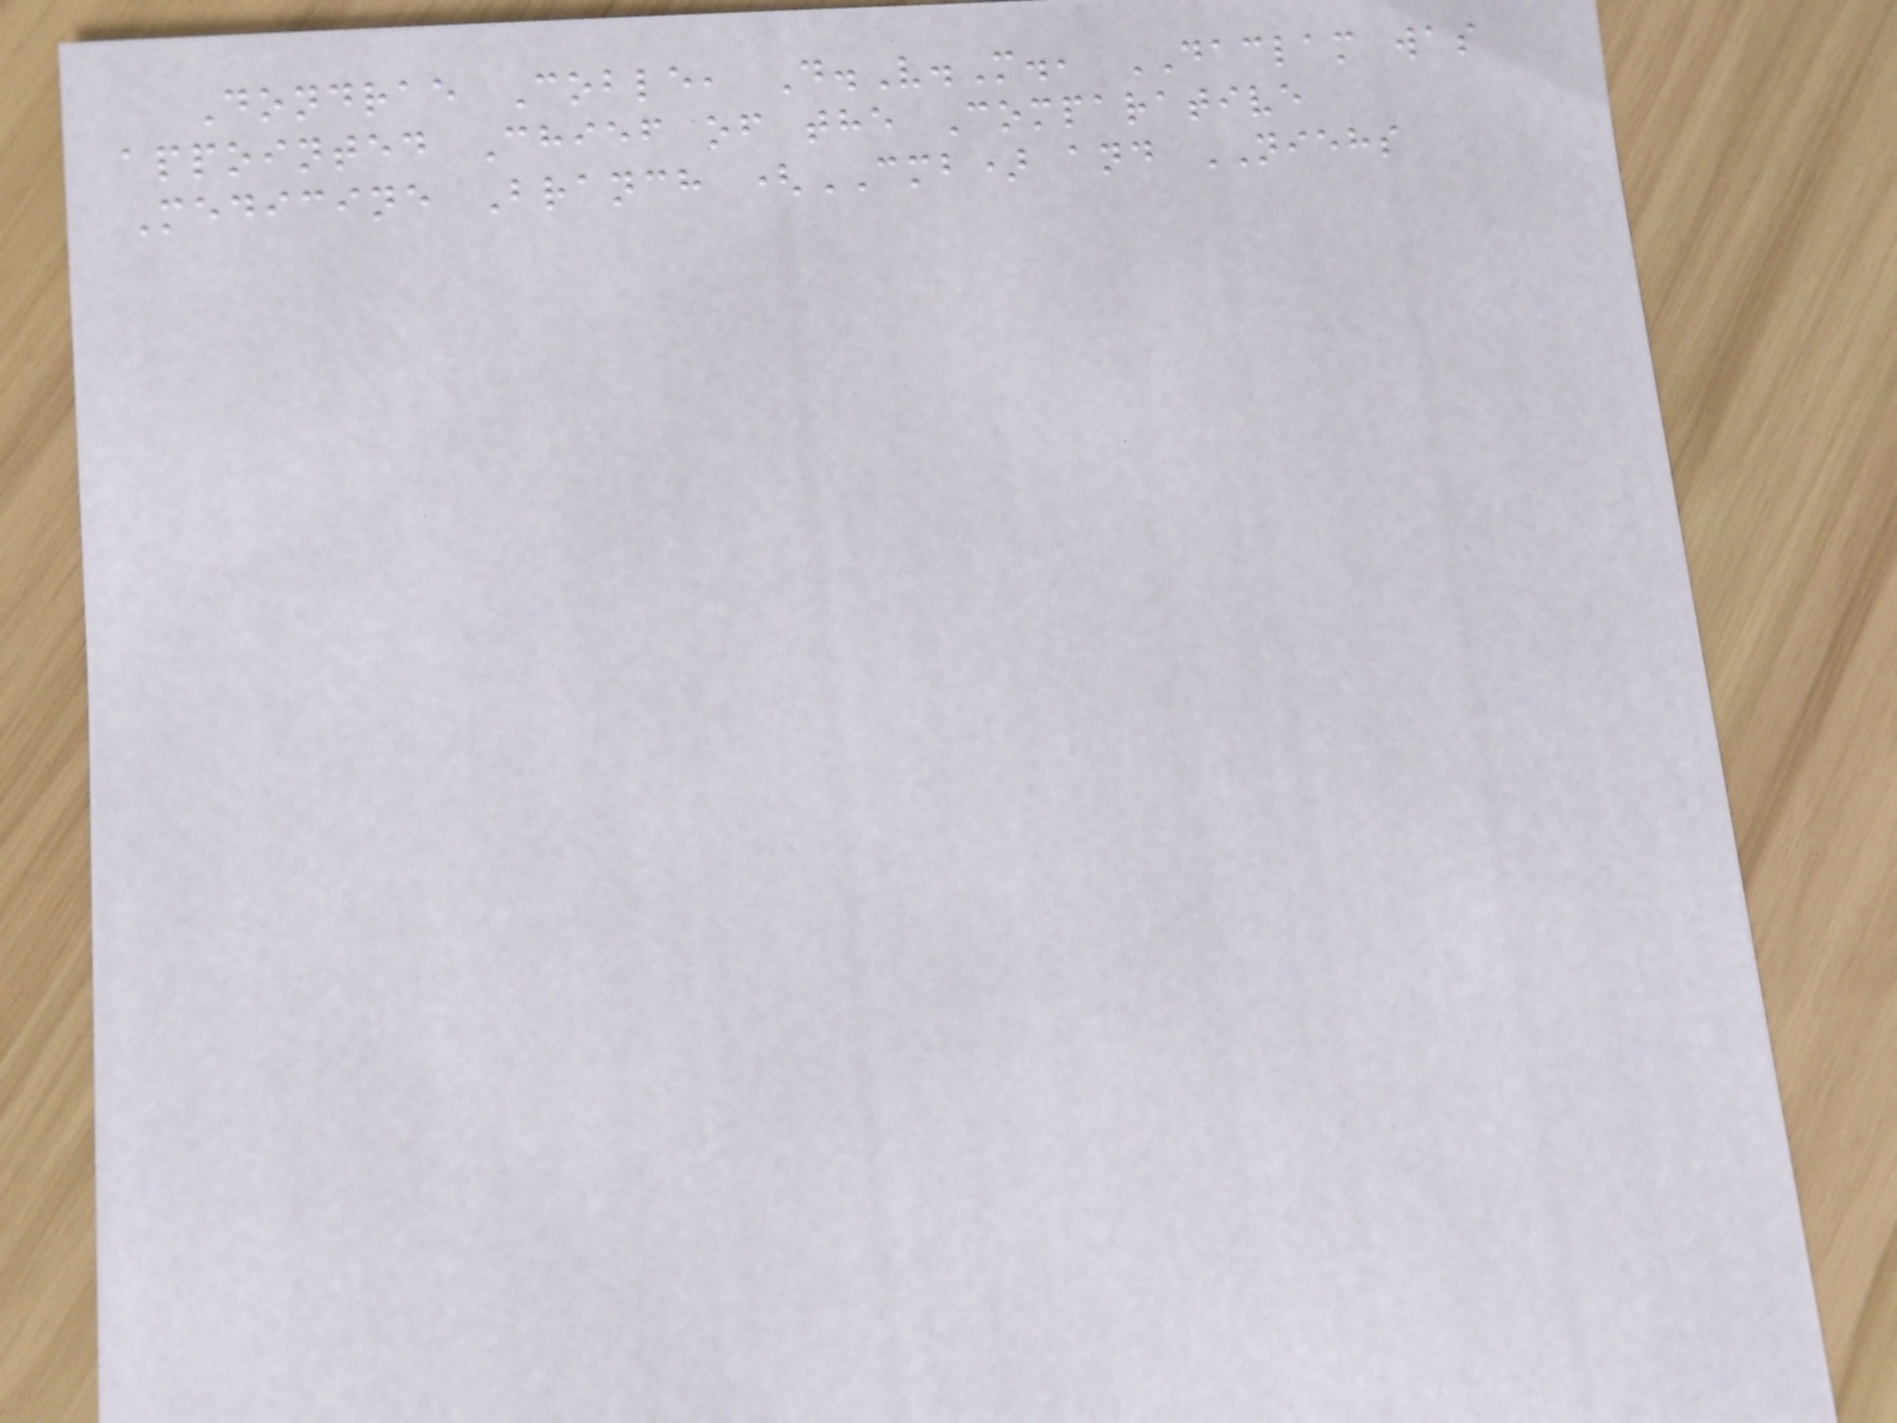Dondrae Coble, D.V.M., DACLAM was
appointed Chief of the Comparative
Medicine Branch (CMB) and NIEHS
